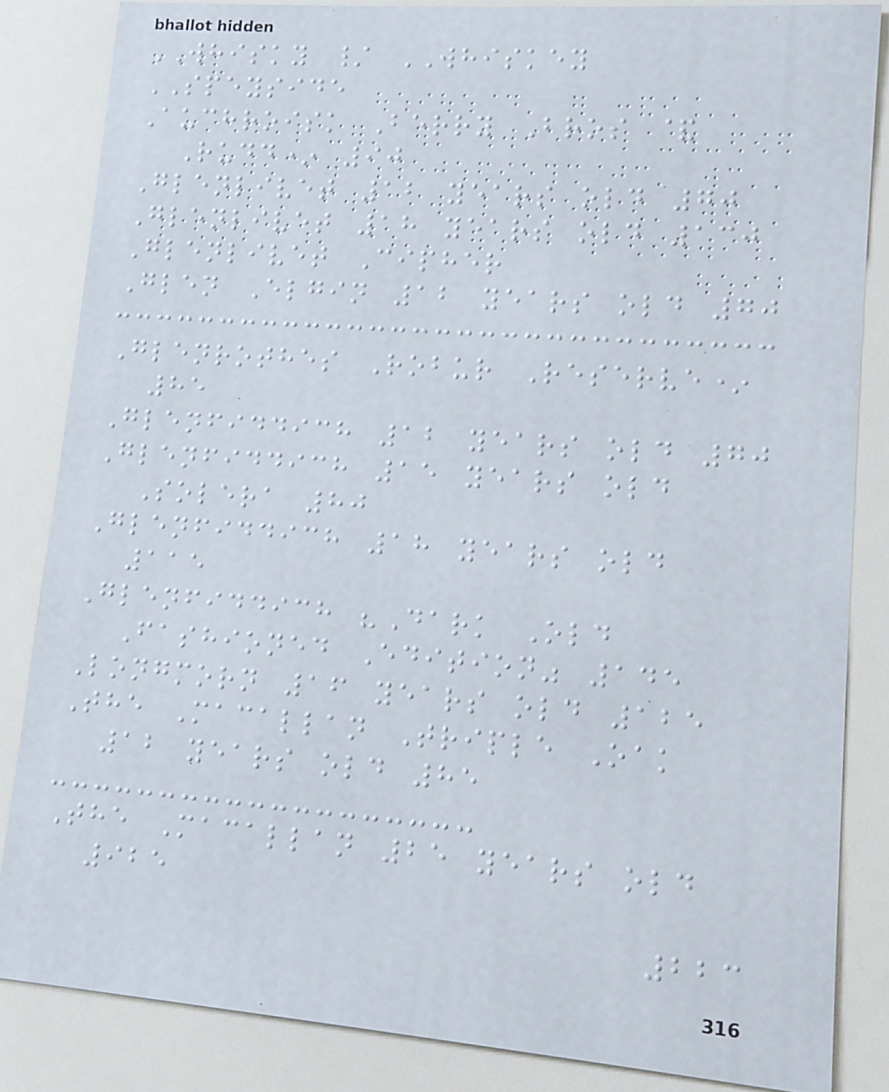WHISKY / WHISKEY
SPEYSIDE
Auchroisk Berry Bros &
Rudd* 90
Glenlivet 12 years old 70
Glenlivet 18 years old 130
Glenlivet Cipher
Glen Elgin 12 years old 70
Glenrothes Robur Reserve*
85
Glenfiddich 12 years old 70
Glenfiddich 15 years old
Solera 80
Glenfiddich 18 years old
115
Glenfiddich "Dark Old
Fashioned Edition" 145
Longmorn 16 years old 125
The Macallan Triple Oak
12 years old 85
The Macallan 25 years old
925
223
